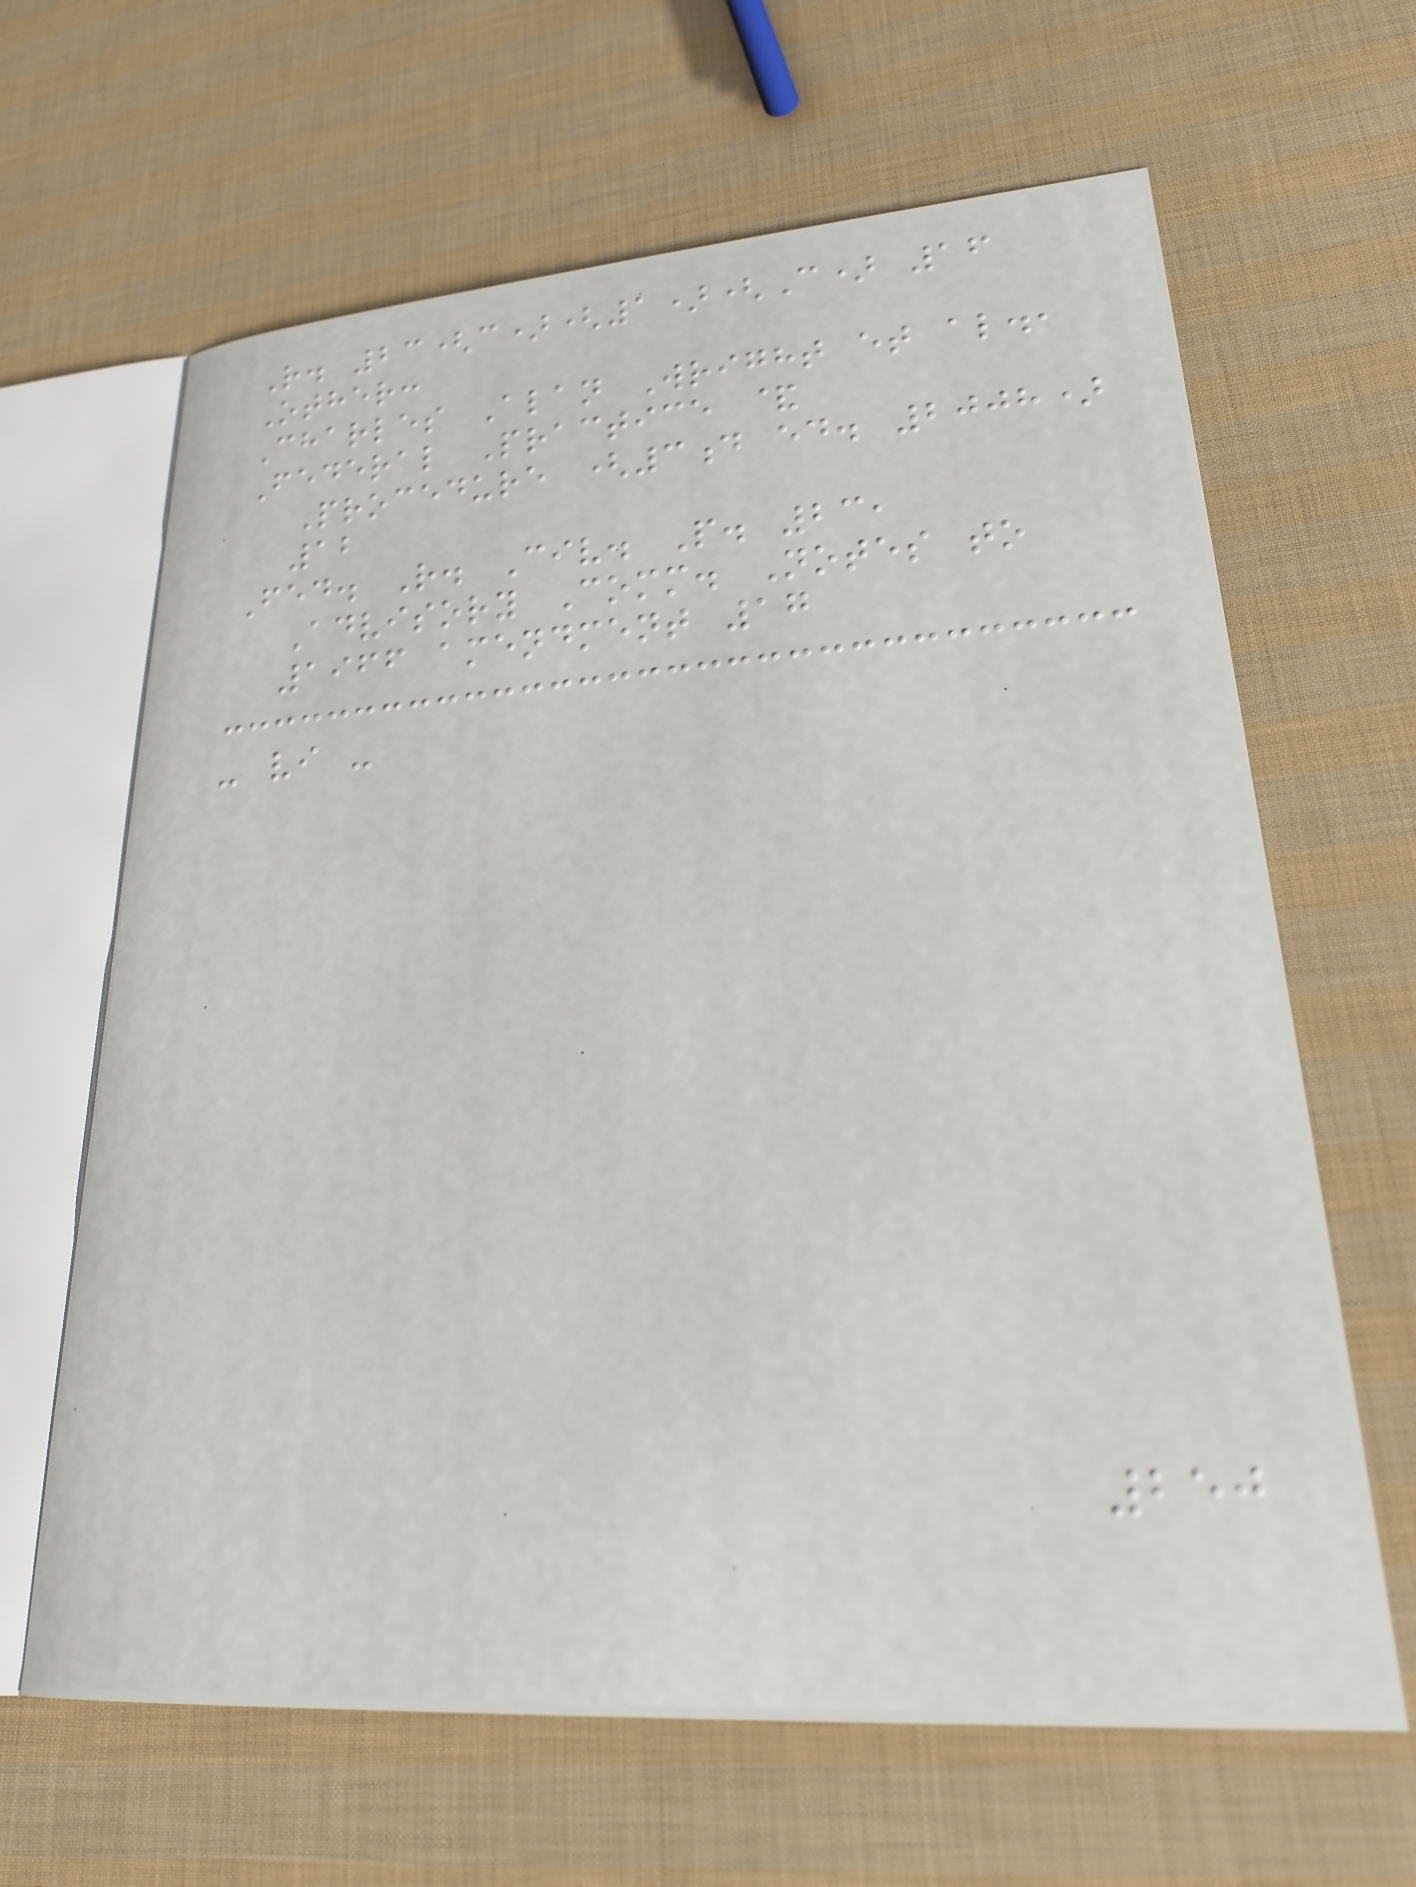R. 23(c)(1)(C) 16
Other:
Charles Alan Wright et al.,
Federal Practice &
Procedure (3d ed. 2008)
12
Fed. R. Civ. P. 23,
Advisory Comm. Notes to
1966 amendment 17
- vi -
250
